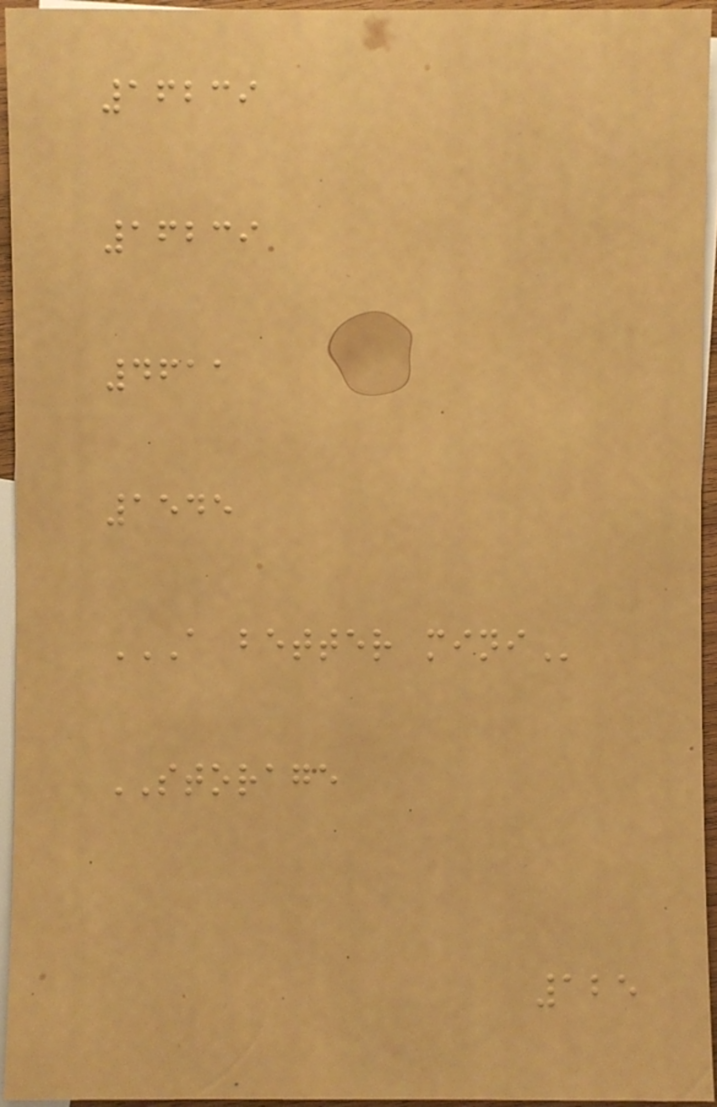16239
16239
4611
1545
A BETTER MINI
STORAGE
125
